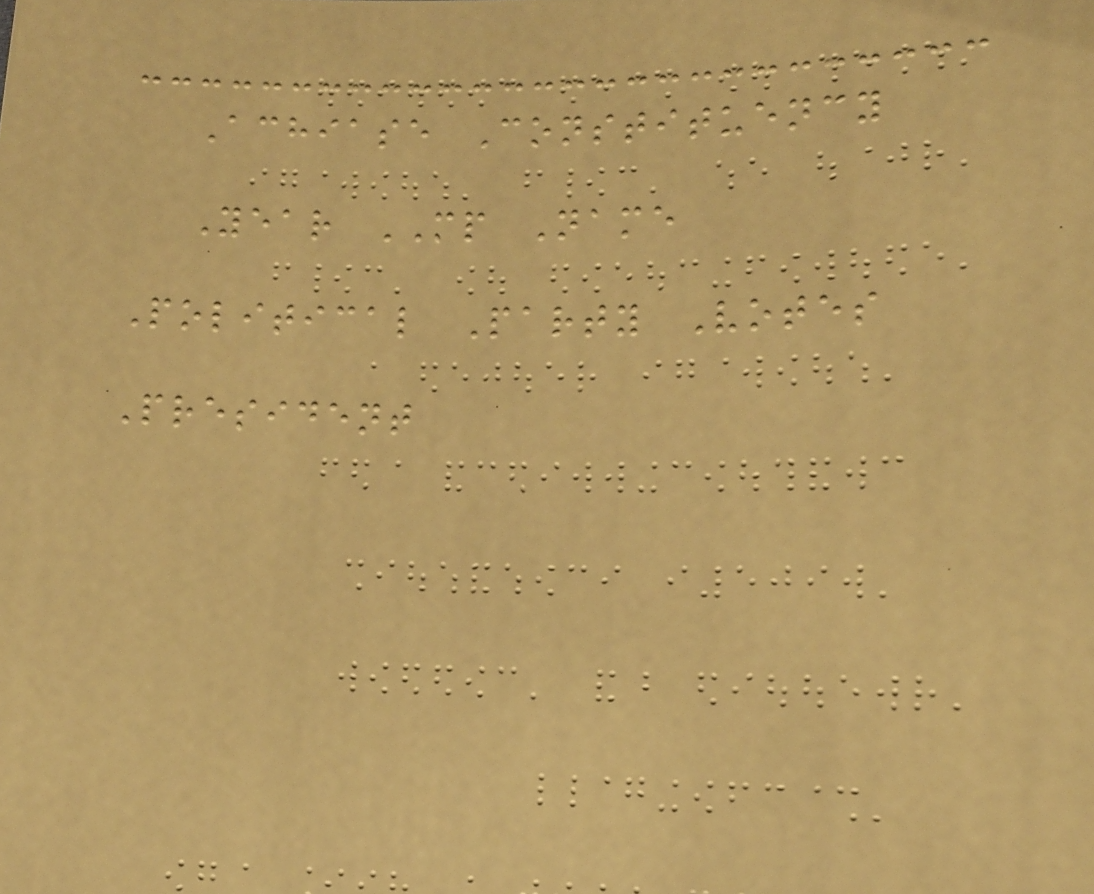Achiase Constituency
Year MP Name
Political Party Votes
President
